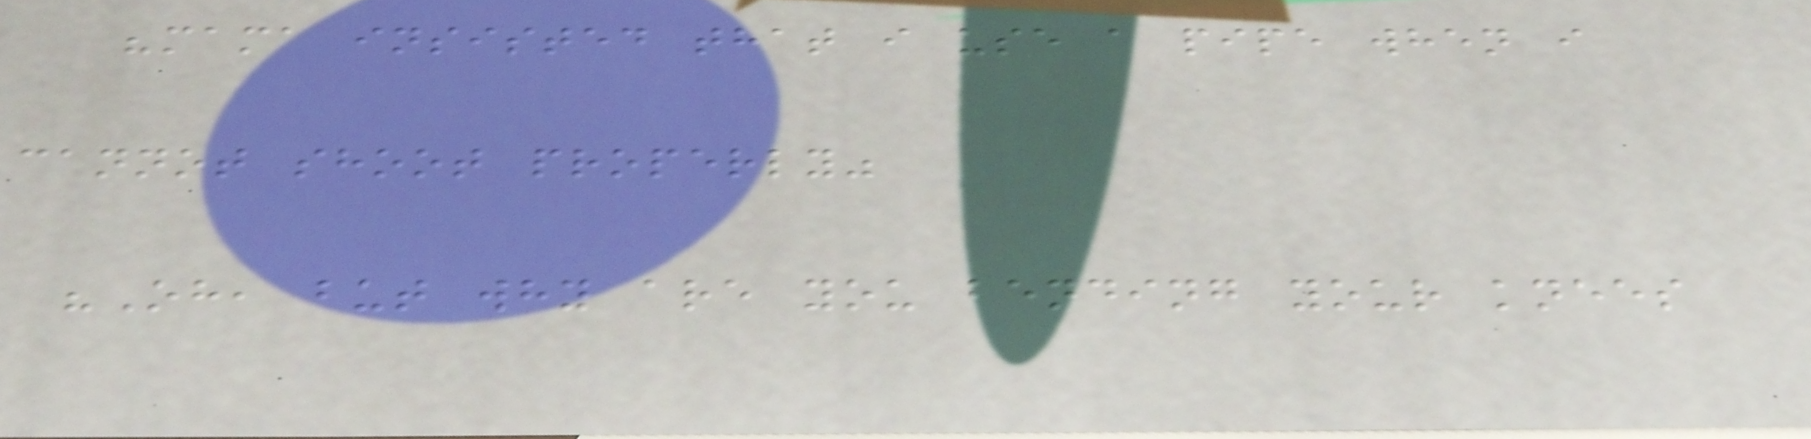"mama insisted that i use a pipe when i
cannot shoot properly"
"Oh, but why are you bending your knees
